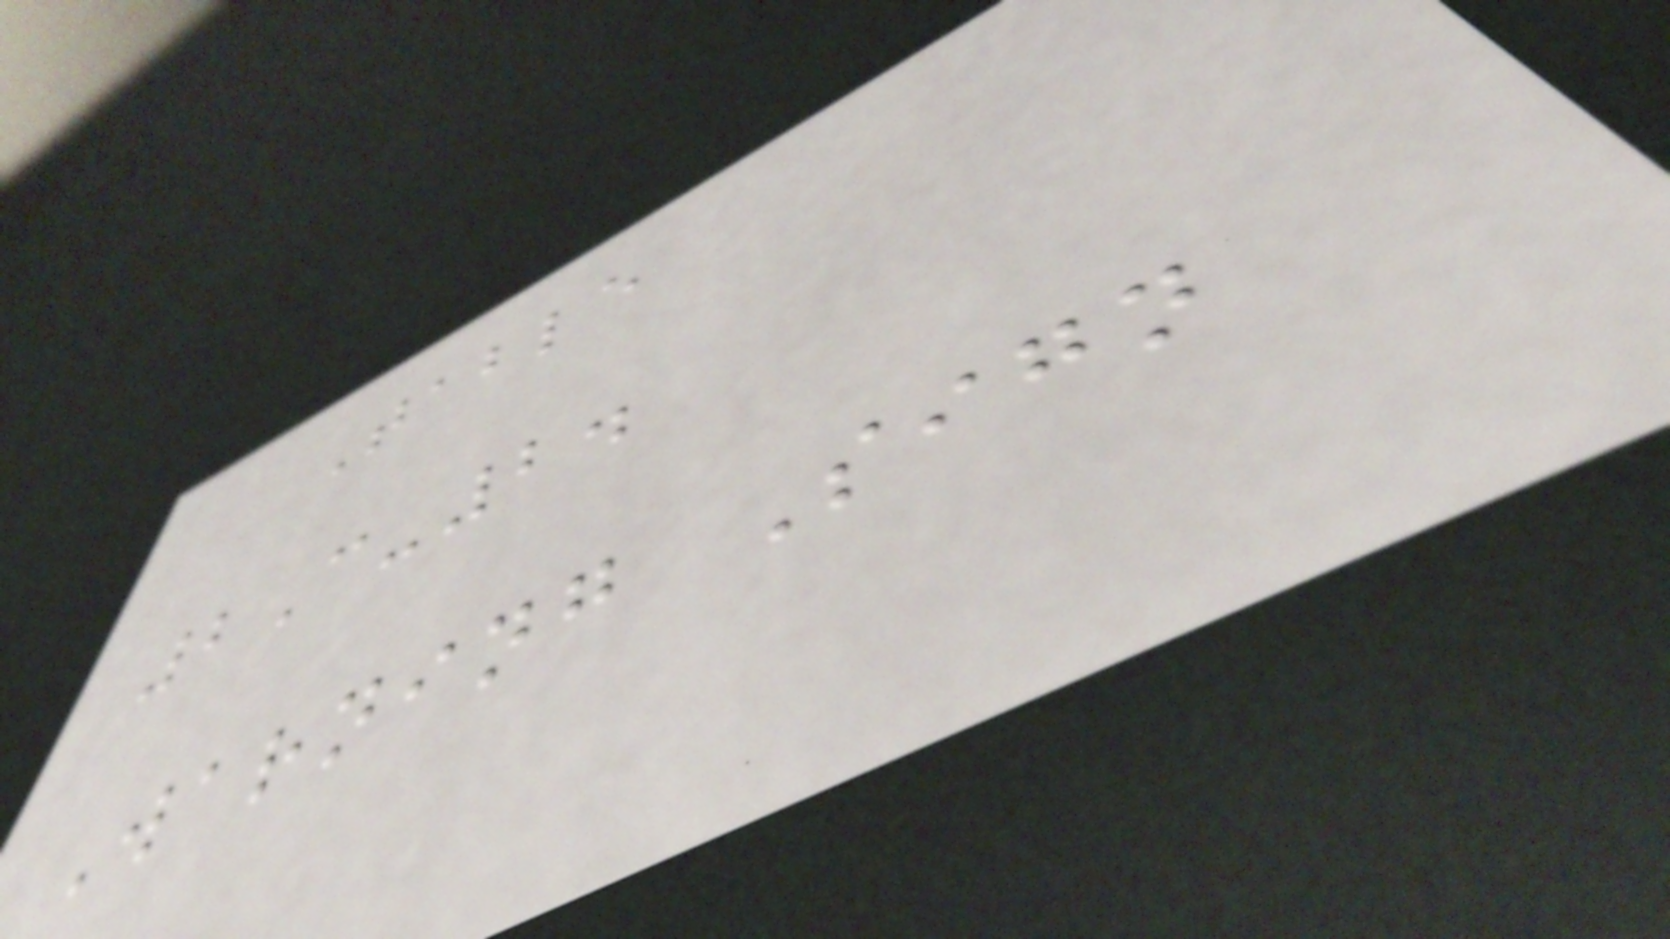Table
2C-2.
Warning Sign
